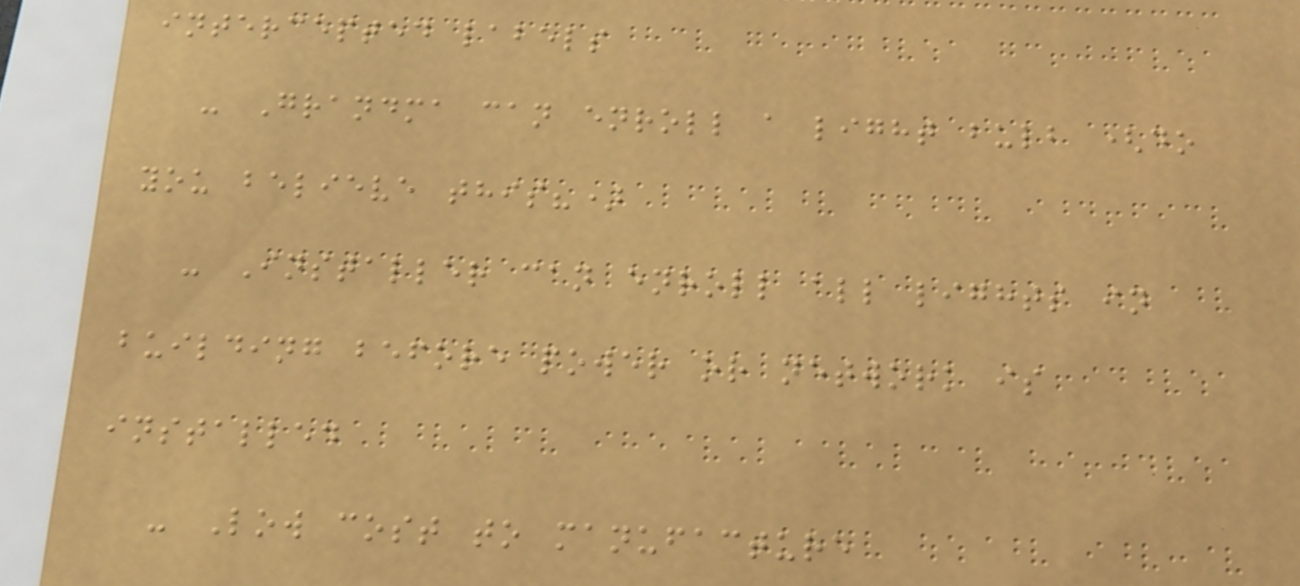intercepted labels
- Grandma can enroll a light bulb (do
you believe this?)
- Installer can enroll all lights in
building before power or network is
installed
- Low cost to manufacture
